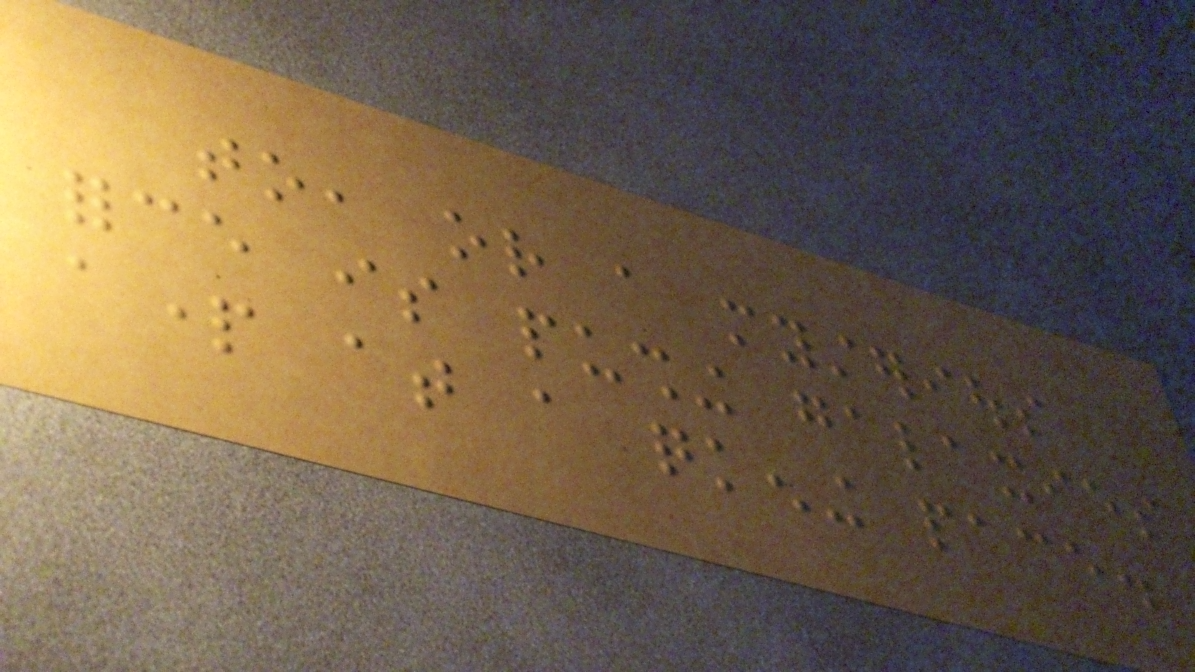to, or a mysterious
force is pushing galaxies
apart at a quickening pace.
